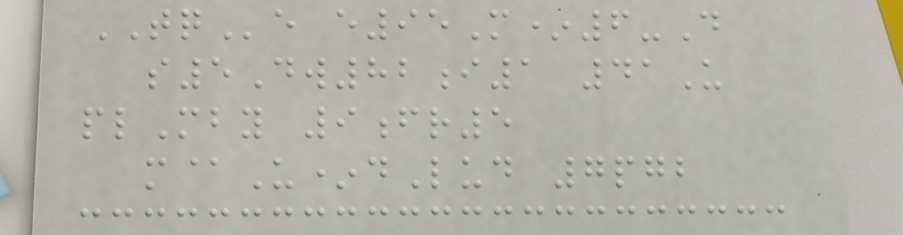TQe e95M*6-D
s5Dw82i1 41U
plMby 9fr5
m@U*dLud 7pgb
